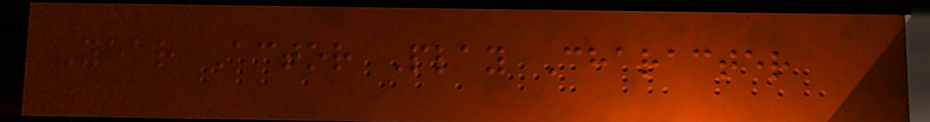Year Actor Play Character
